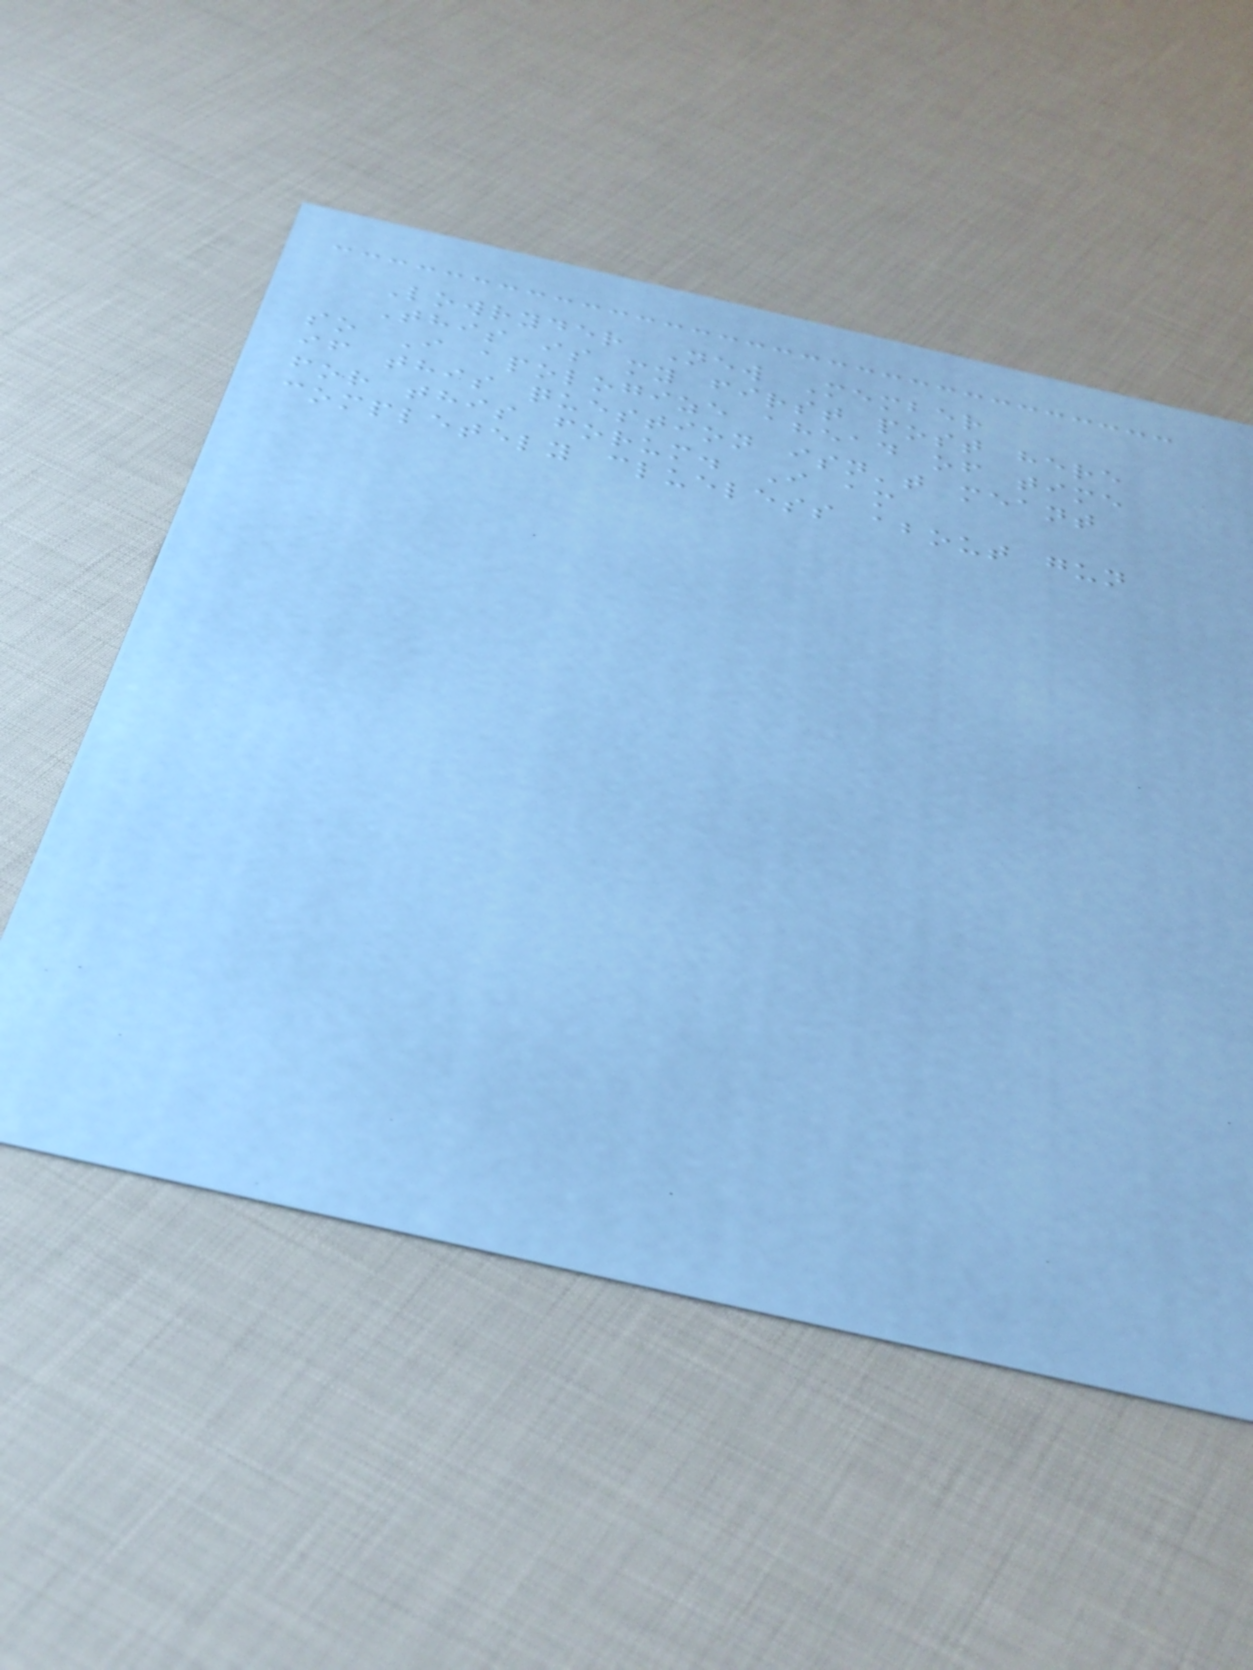Lowryder New Member
This is my first post here
so I apologize ahead of time
if this question isn't meant
for this forum. I am
completely clueless about gun
